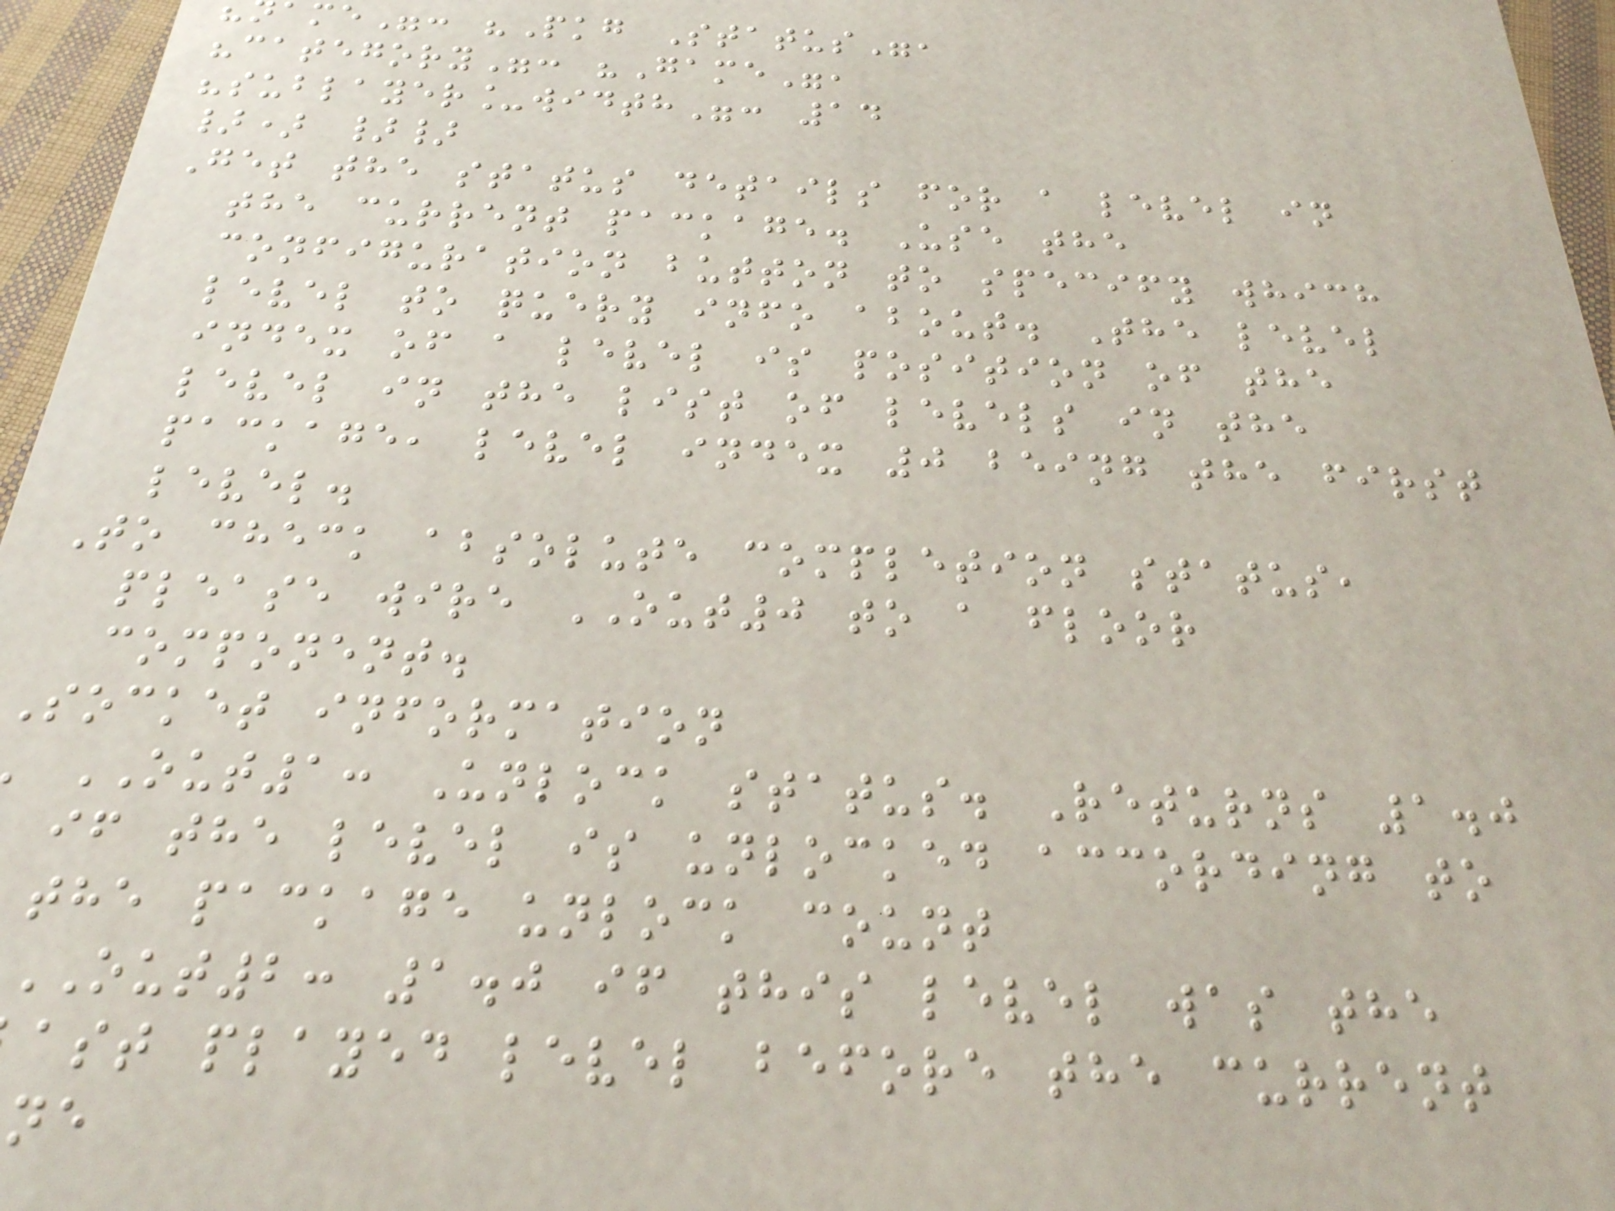me": "Pkg Status",
"category": "Game",
"sublayer_width": 14
}) }}
Get the status details for a level in
the current package. Use the
configuration button to specify which
level to query info about. The level
index of a level is position of the
level in the list of levels in the
package, level index 0 being the first
level.
To check absolute completion status,
please wire OUT0 to a floor
component.
Socket information
OUT1: Unlock status. Returns 1.0
if the level is unlocked according to
the package unlock count
OUT2: 1.0 if this level was the
ast played level before the current
